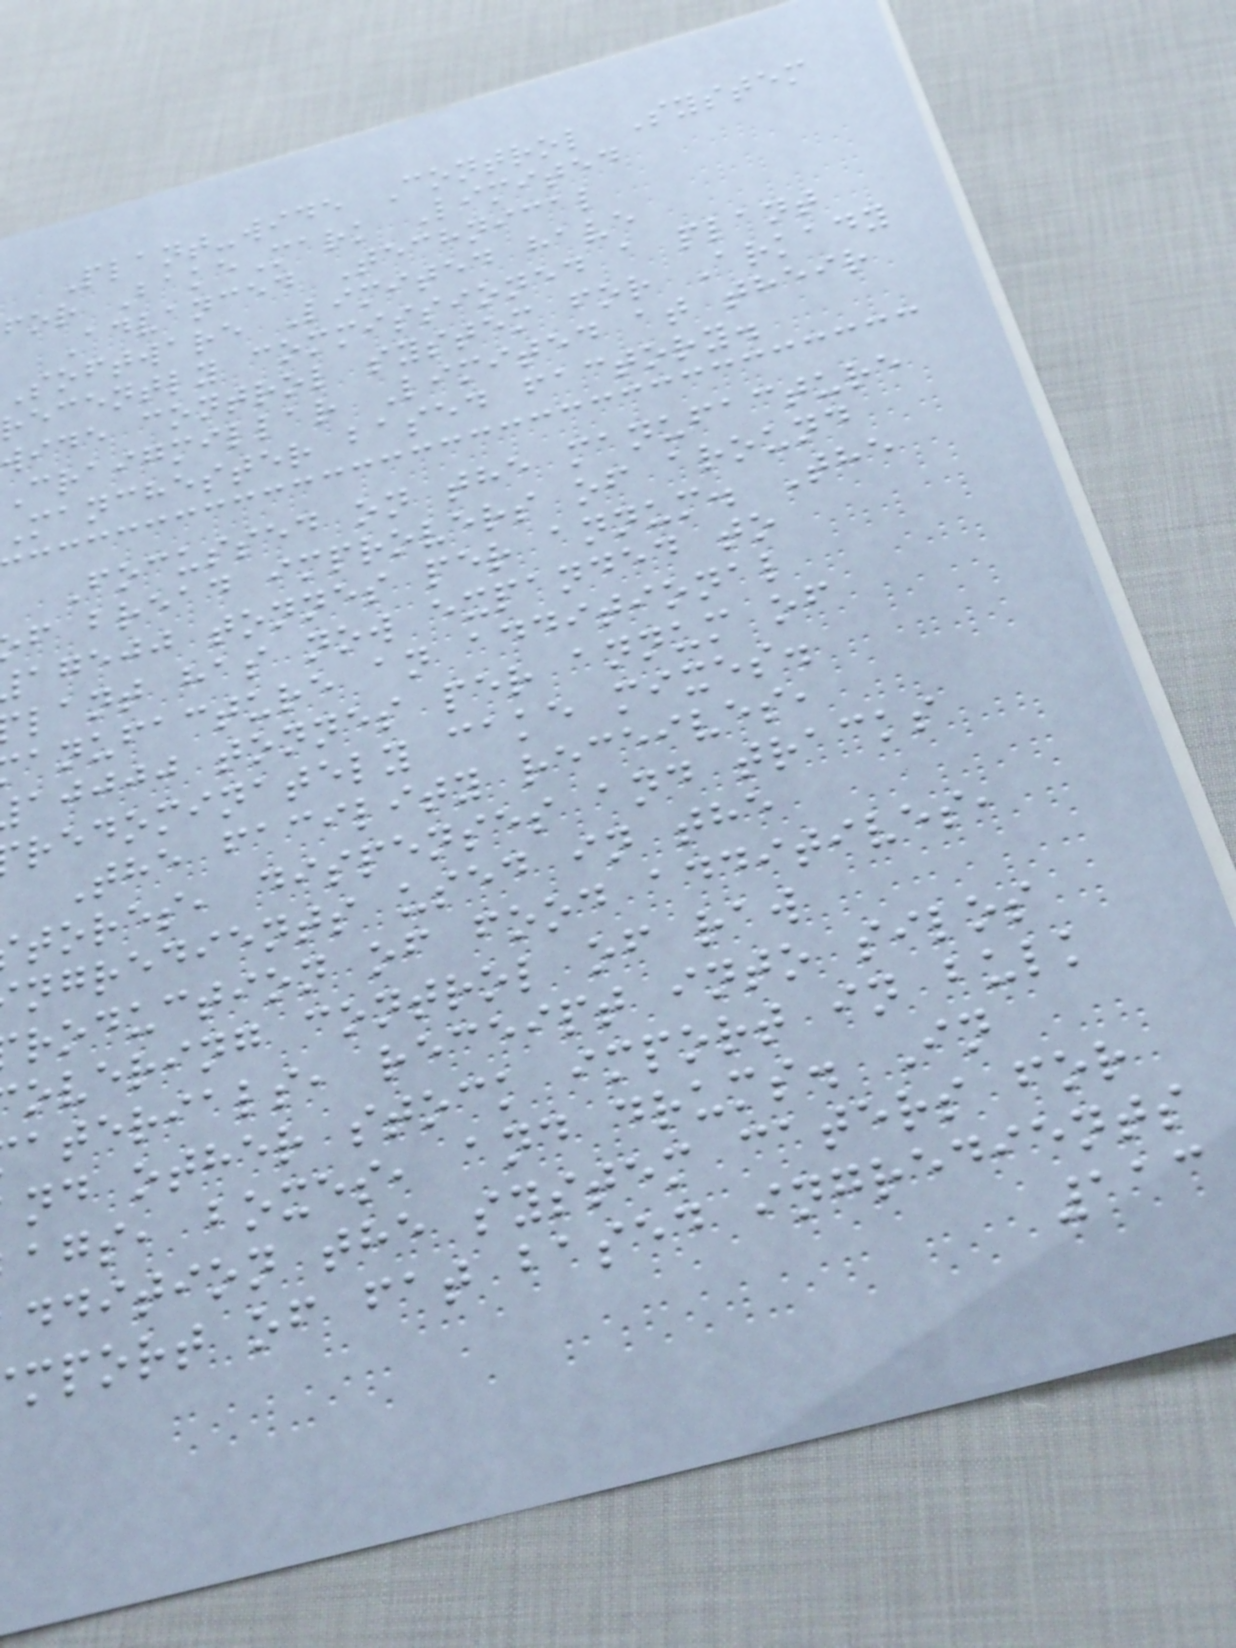Plant-wide Control System
for BakeMark Limited
Advanced Technical
Software Limited have
recently commissioned a plant
wide control system for Arkady
Craigmillar Limited at their
manchester based factory.
Focussed on the manufacture
f bread improvers of around
agejj tonnes per annum. The
lant has now expanded to
anufacture an additional
ajjjj tonnes per annum of
redominately cake mixes.
The facility receives,
tores, dispenses and tracks
ngredients used in the
roduction of food additives,
overing control of raw
aterials, receipt into silos
nd other stock import in bulk
ags, boxes, and drums. In
ddition the system caters for
mport of fat based ingredients
113
